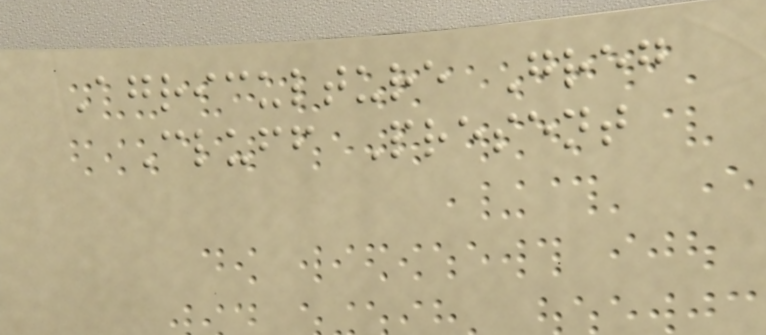Agriculture Greg
Cluff Present
